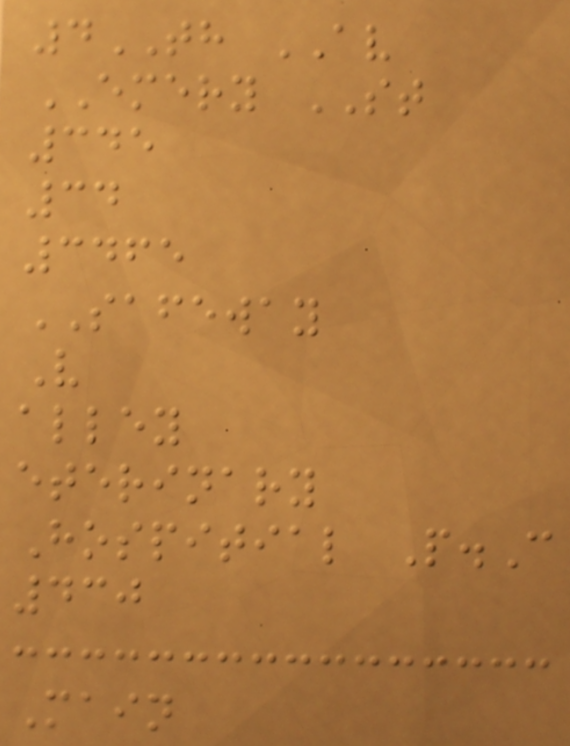4TH AV
EMERY ST
345
34
3465
SAFEWAY
V
alley
eterinary
Hospitial P.C
430
Main
